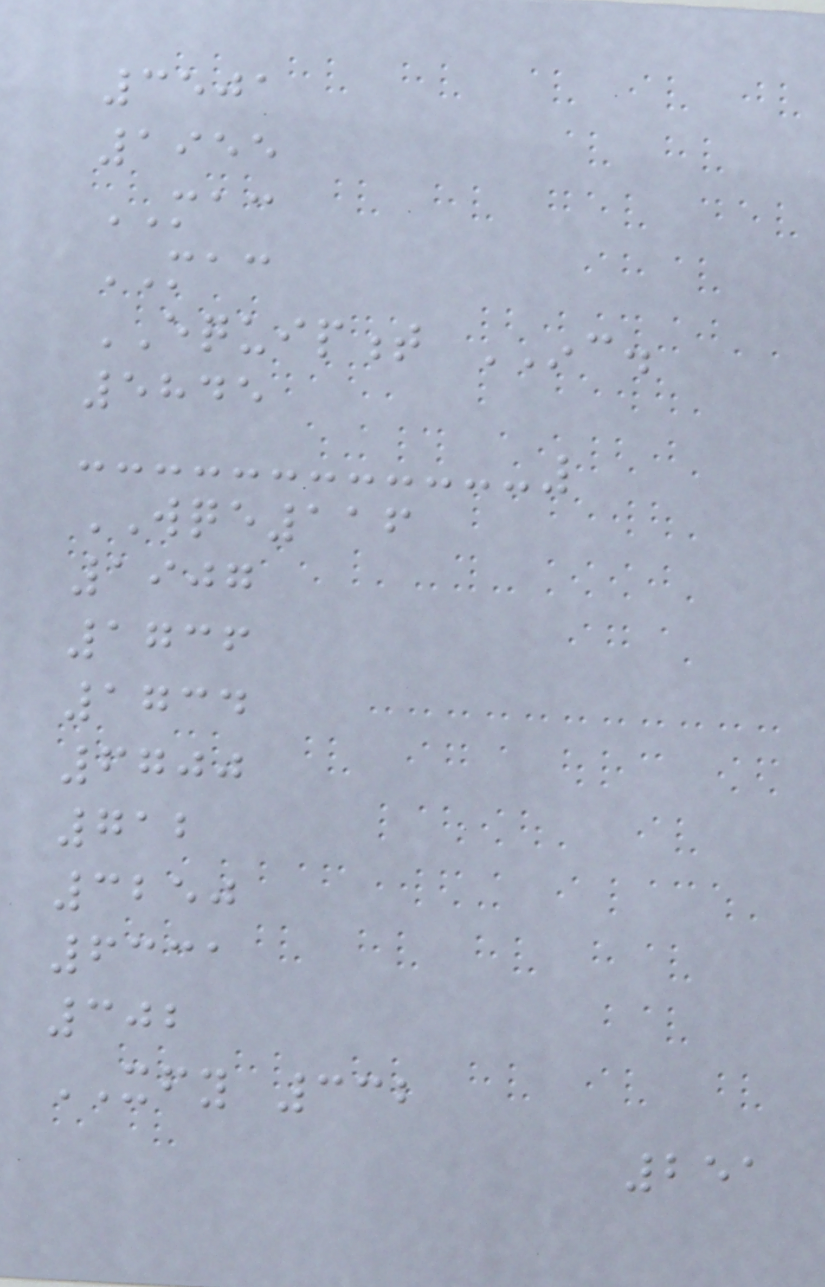3501
1955
MAC
MAC
EQUIPMENT INC.
5845
WQE116
1907
1736
1734
6700
712
3250
6331
302
XFY 332
251
